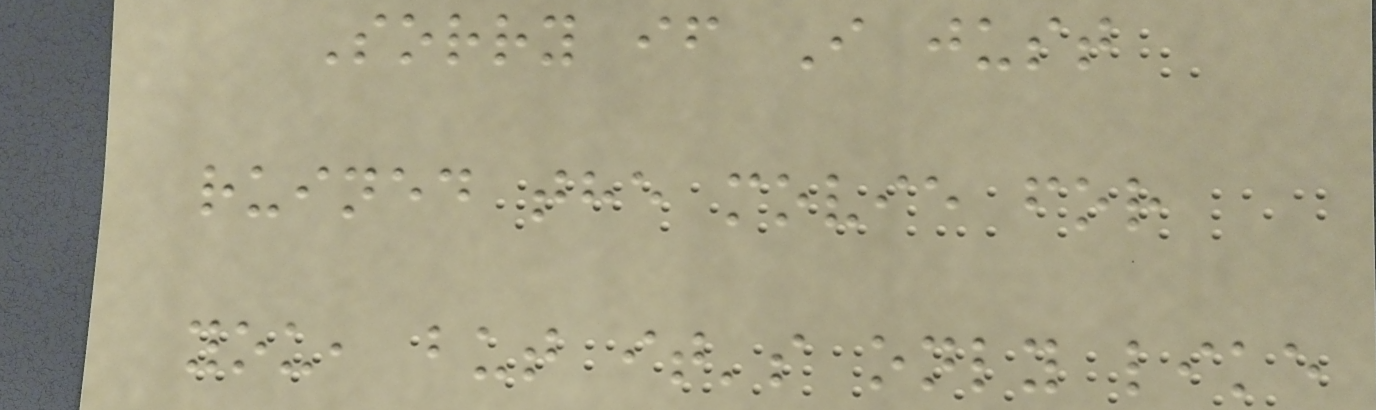Sorry if I just
ruined the movie for
you, but it's only like
